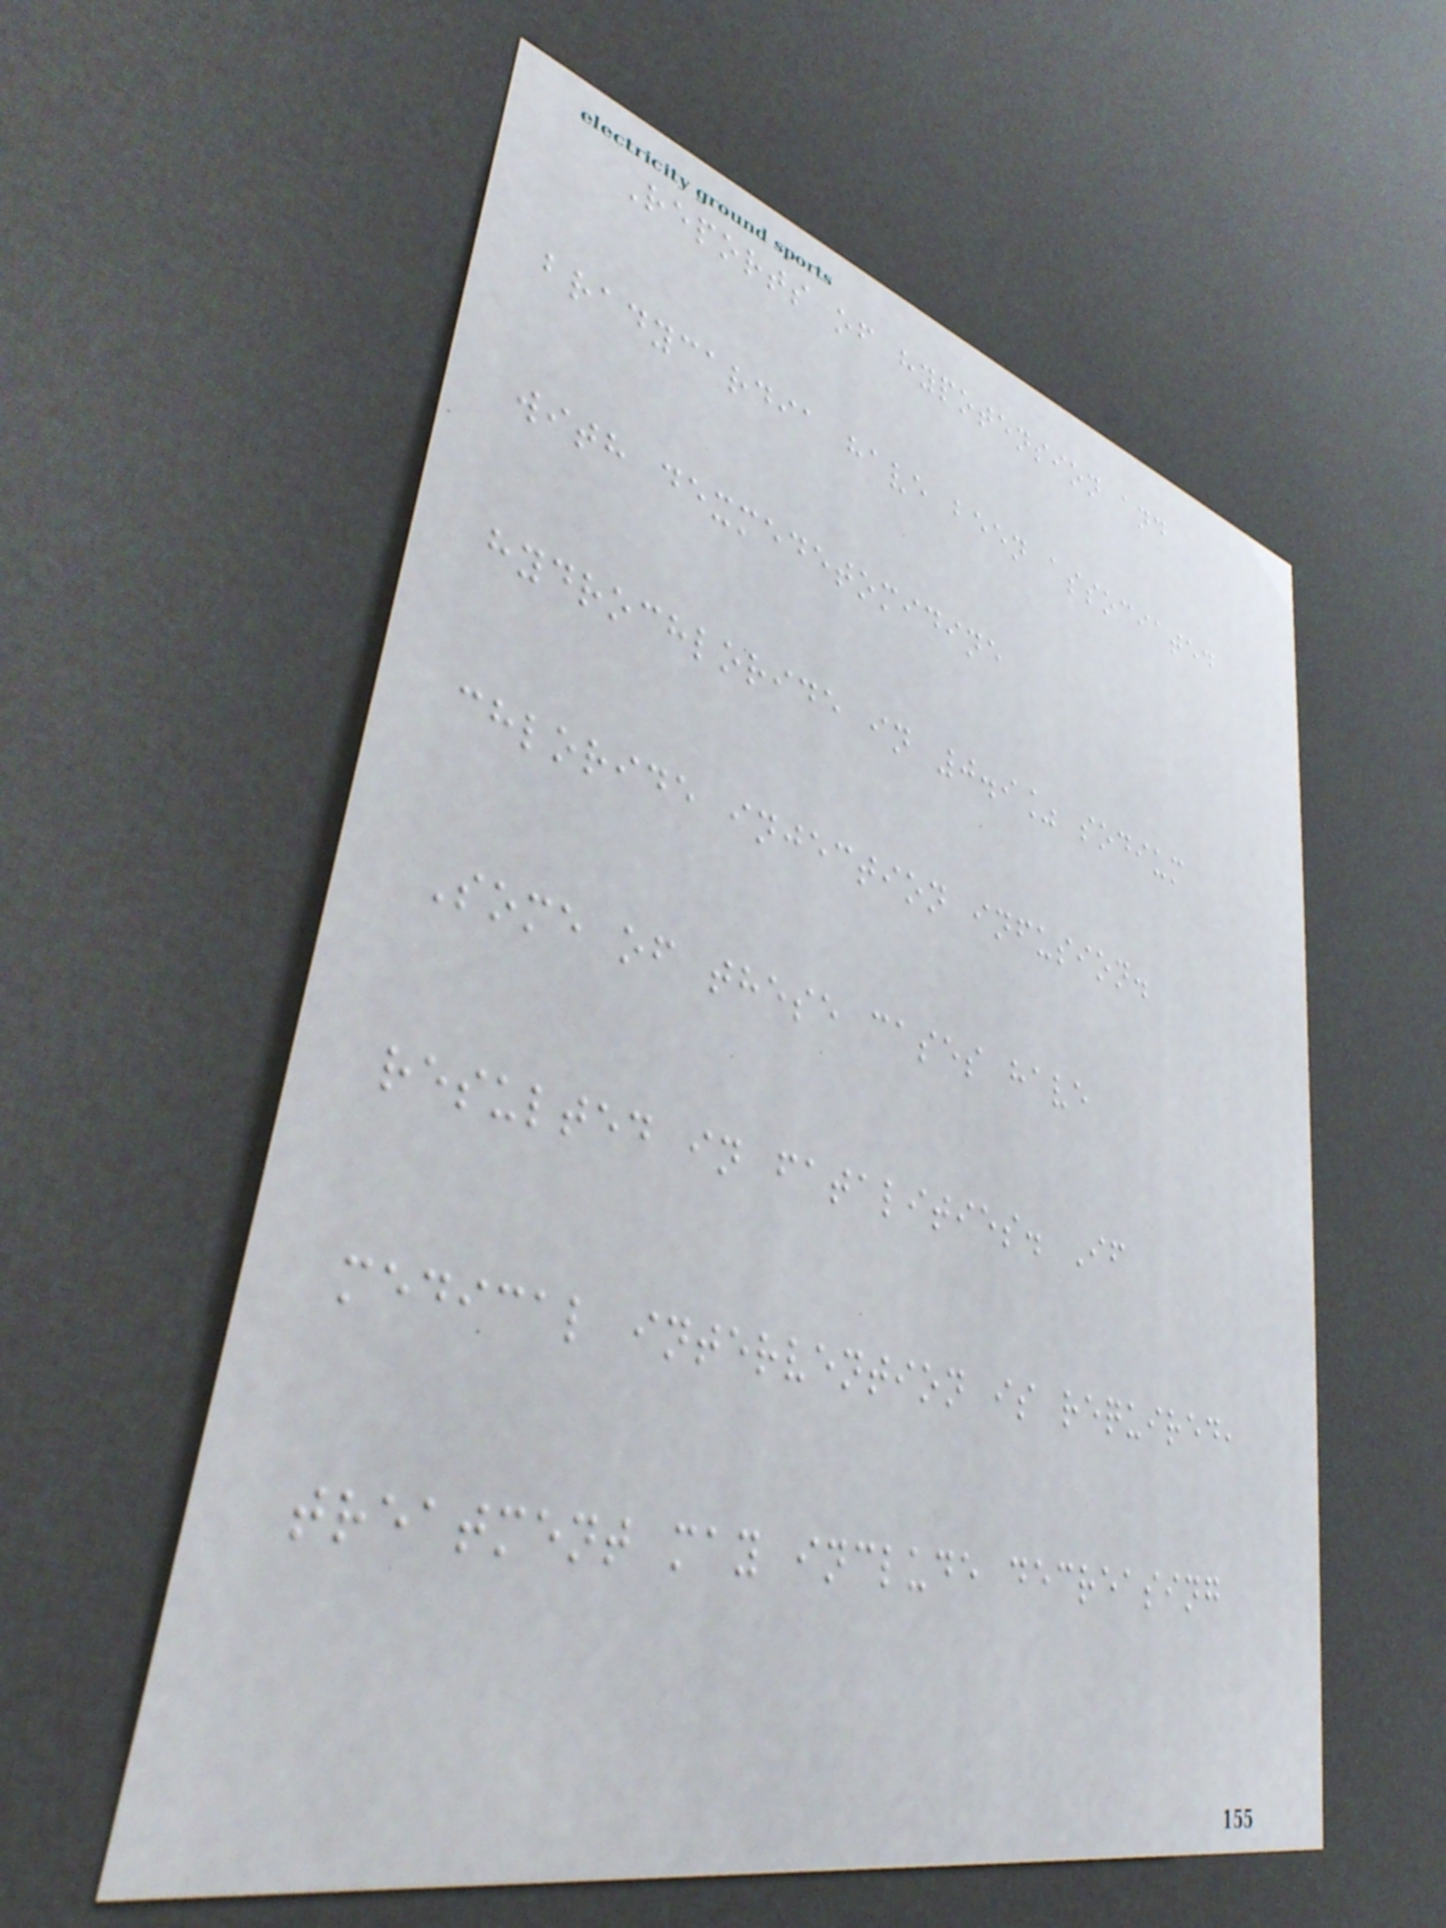Reports of hypotension and
bradycardia have been associated
with dexmedetomidine
hydrochloride in 0.9% sodium
chloride injection infusion.
Some of these cases have
resulted in fatalities. If
medical intervention is required,
treatment may include decreasing
